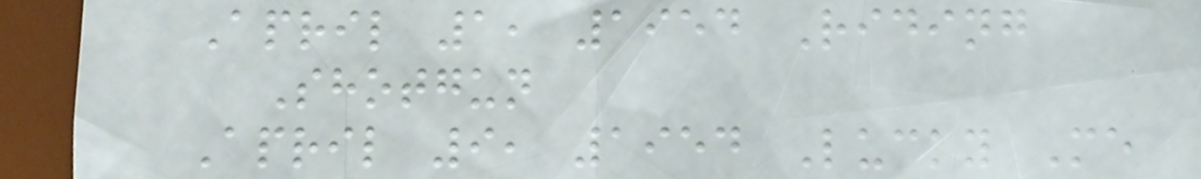April 1, 1954 Riding
Shotgun
April 9, 1954 Lucky Me
